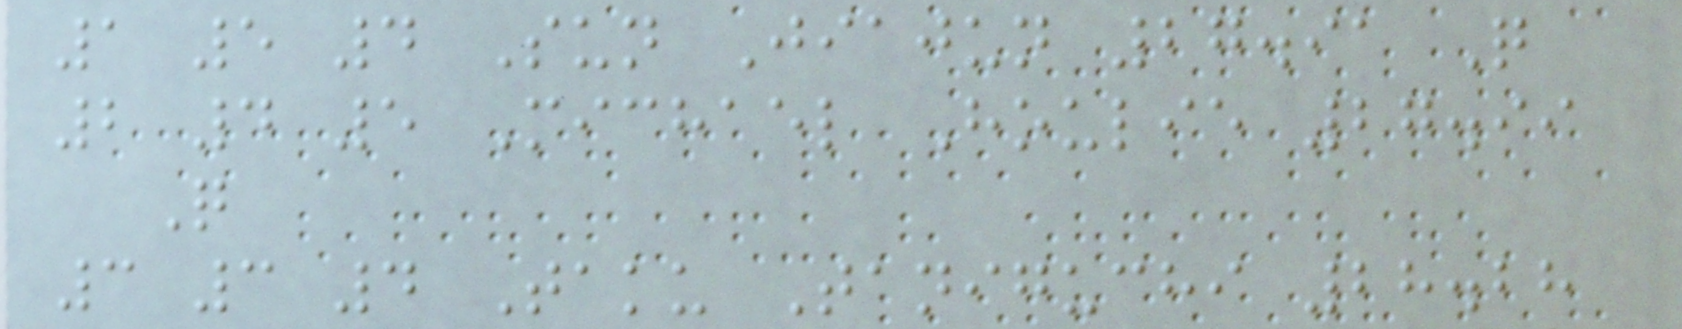1 5 4 Sun Jiajun 27.91 Q
2 4 5 Michael Houlie 27.99
Q
3 3 4 Taku Taniguchi 28.28
